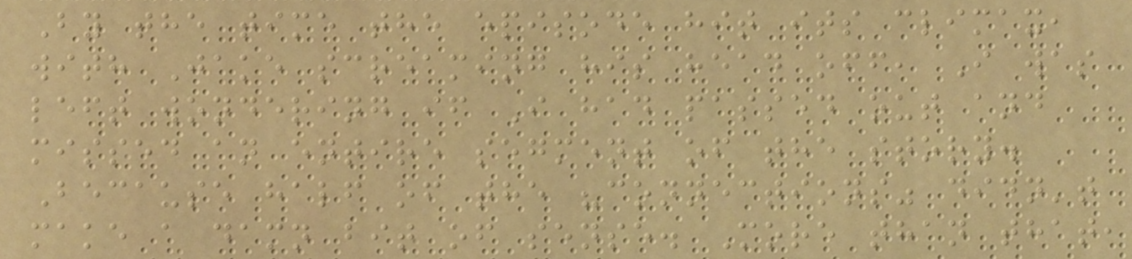By the time the episode hit its climax,
with Jake screaming his head off, I was
left wondering if I had passed out and
missed an entire segment of the story.
Because half of the "connections" didn't
make a damn bit of sense. More than that,
